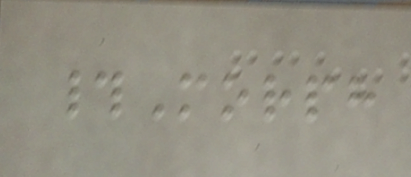#Morph
